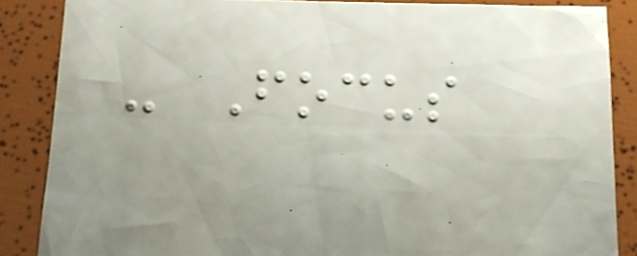- Focus
